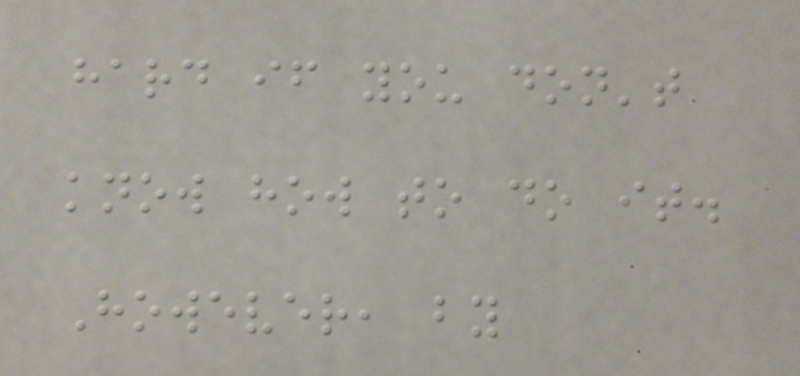hard if you don't
know how to do it.
However, by
